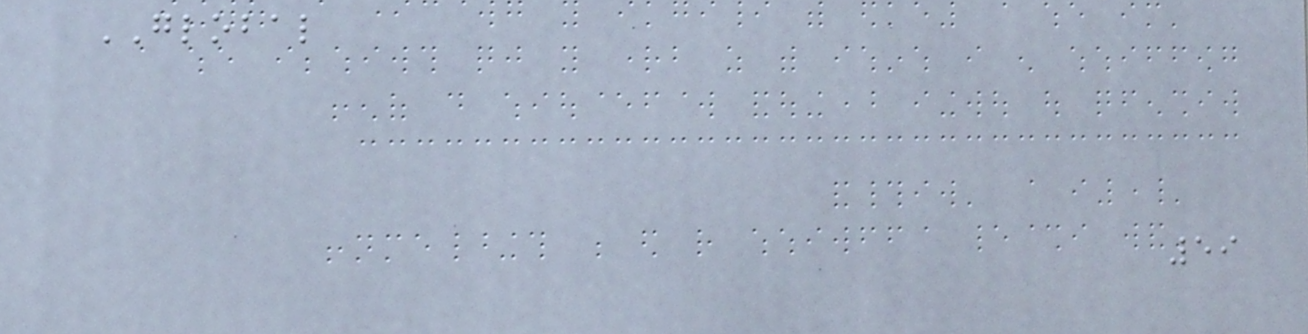GLOBAL
59
